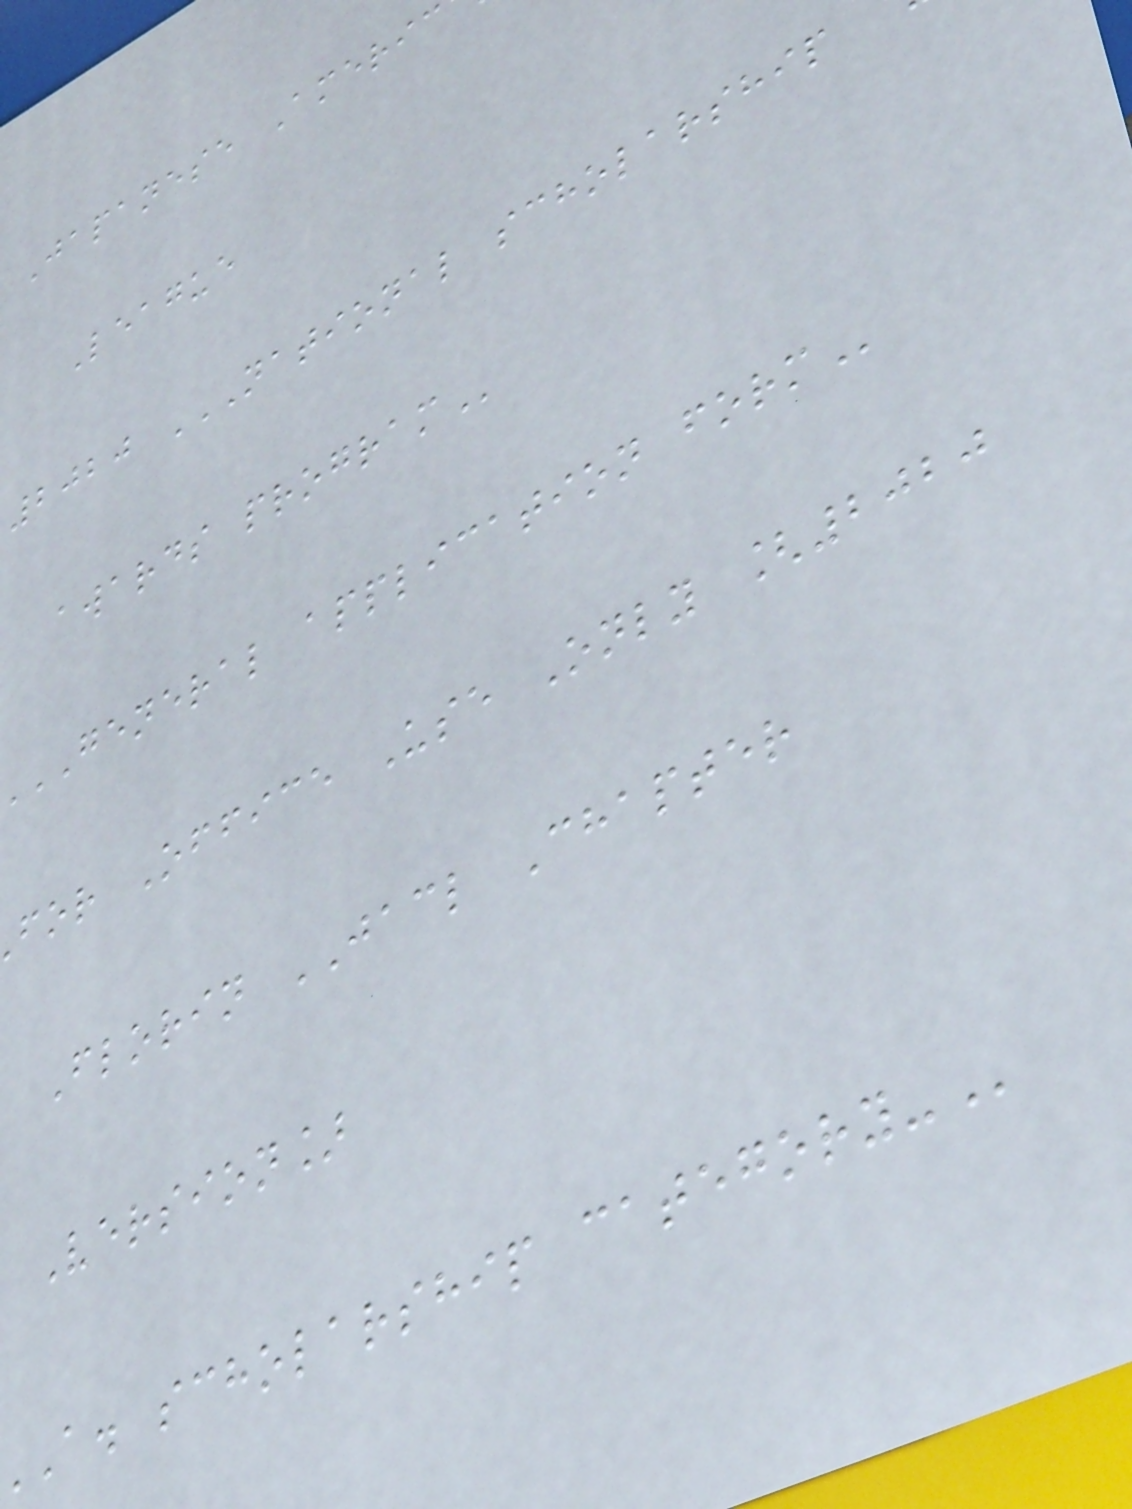Japanese Americ
League
awards
GENERAL application
for Office Use Only [2020
Florin JACL Chapter
Version]
A. scholarship
